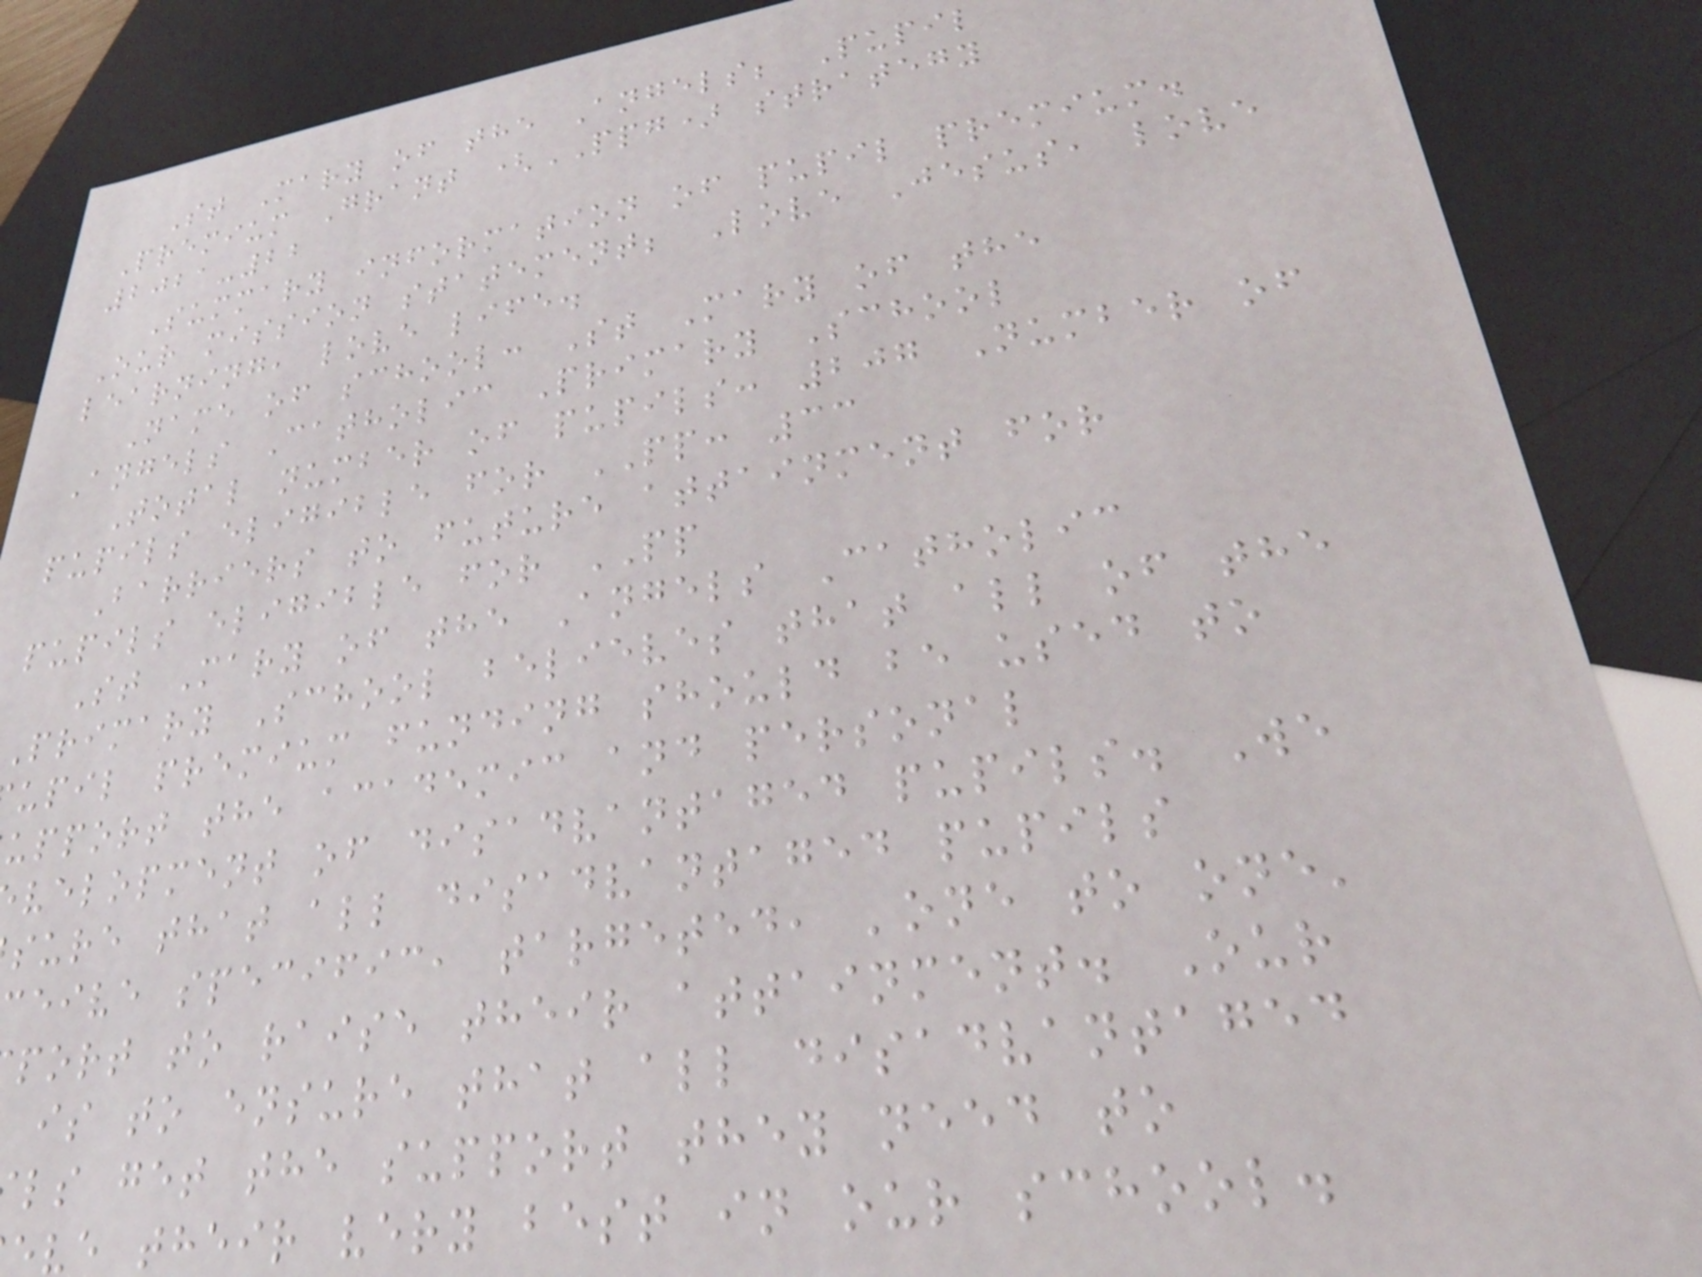St Mary of the Angels; Pupil
Premium Grant (PPG) strategy
2021-22
Summary information of pupil premium.
Our mission statement; Love Jesus, love
learning, love life.
Name of school: St Mary of the
Angels Catholic Primary School
Total number of pupils: 207 Number of
pupils eligible for PP: 33
Barriers to future attainment for
pupils eligible for PP
St Mary of the Angels Catholic
Primary School believes that all of the
upil premium funding should be used to
upport the academic and personal
velopment of disadvantaged pupils. We
sure that all disadvantaged pupils
eive specific, targeted, 'one to one'
port to raise their attainment. Our
is to ensure that all disadvantaged
ls get the support they need to
eve their very best in our school.
